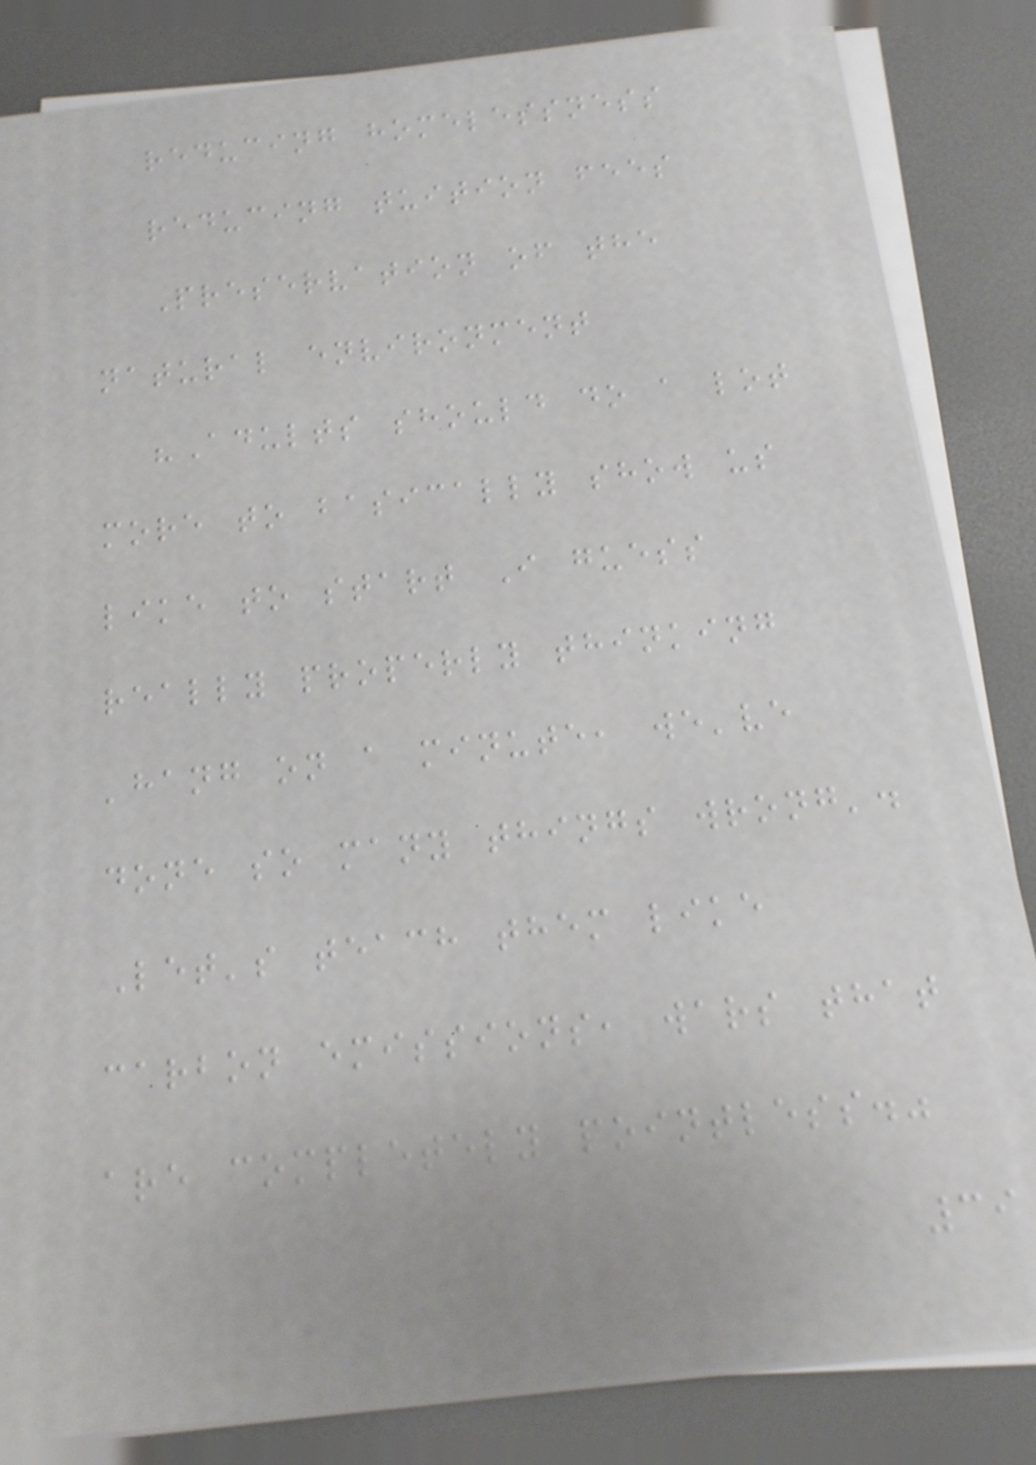reducing homelessness
reducing tuition fees
Preservation of the
natural environment
"Adults should do a lot
more to basically show us
like to start I guess
really properly thinking
'hang on a minute, we've
done so many things wrong'.
Let's teach them like
carbon emissions, wars that
are completely pointless."
39
